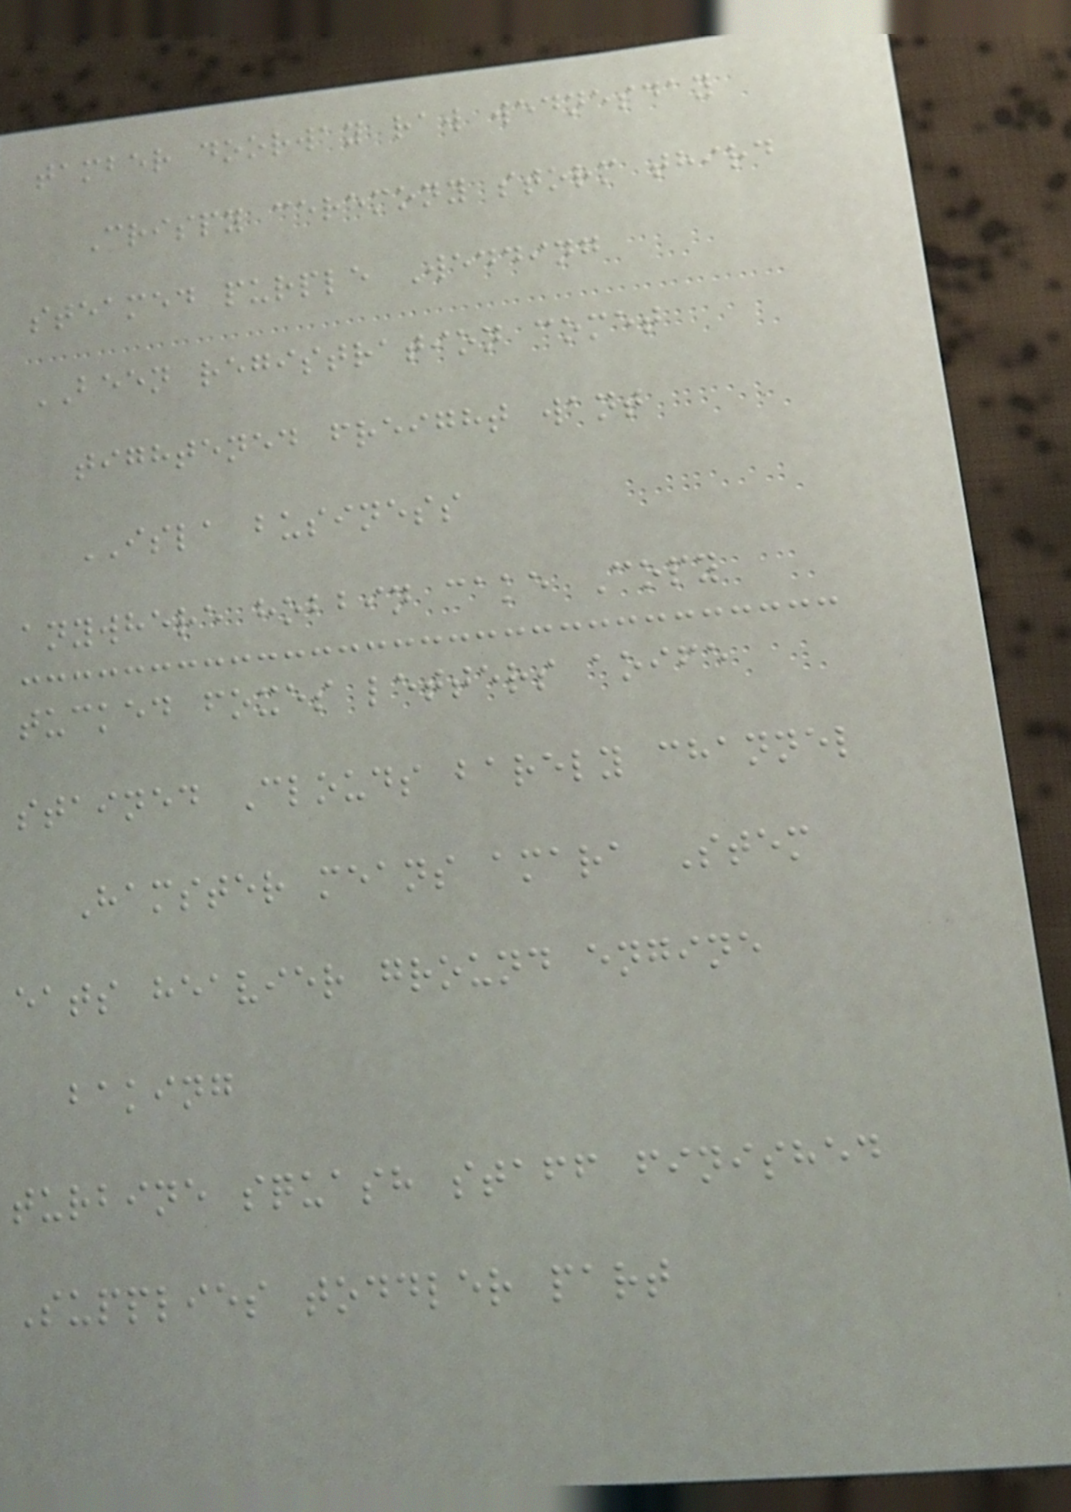tamber doorway raw wednesday
Crispy ceremony storm third
steamed purple Wedding
BEEN registration comet
tightened freight want
ISLA business
anywhere hobbin cake Copy
tucked foxes letters aoife
stained Clouds barely channel
Hamster means amara Stem
eats heavier ground engine
baking
turbine squash staff finished
Supplies toddler part
